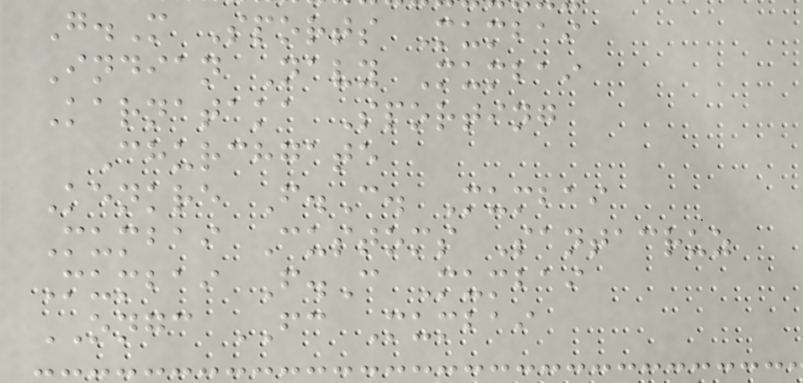G.M Sports Mumbai
Indian Navy Mumbai
Karnataka Sporting
Churchgate
Kenkre F.C. Mumbai
Mumbai Customs Santacruz
Mumbai F.C Mumbai
ONGC FC Mumbai
